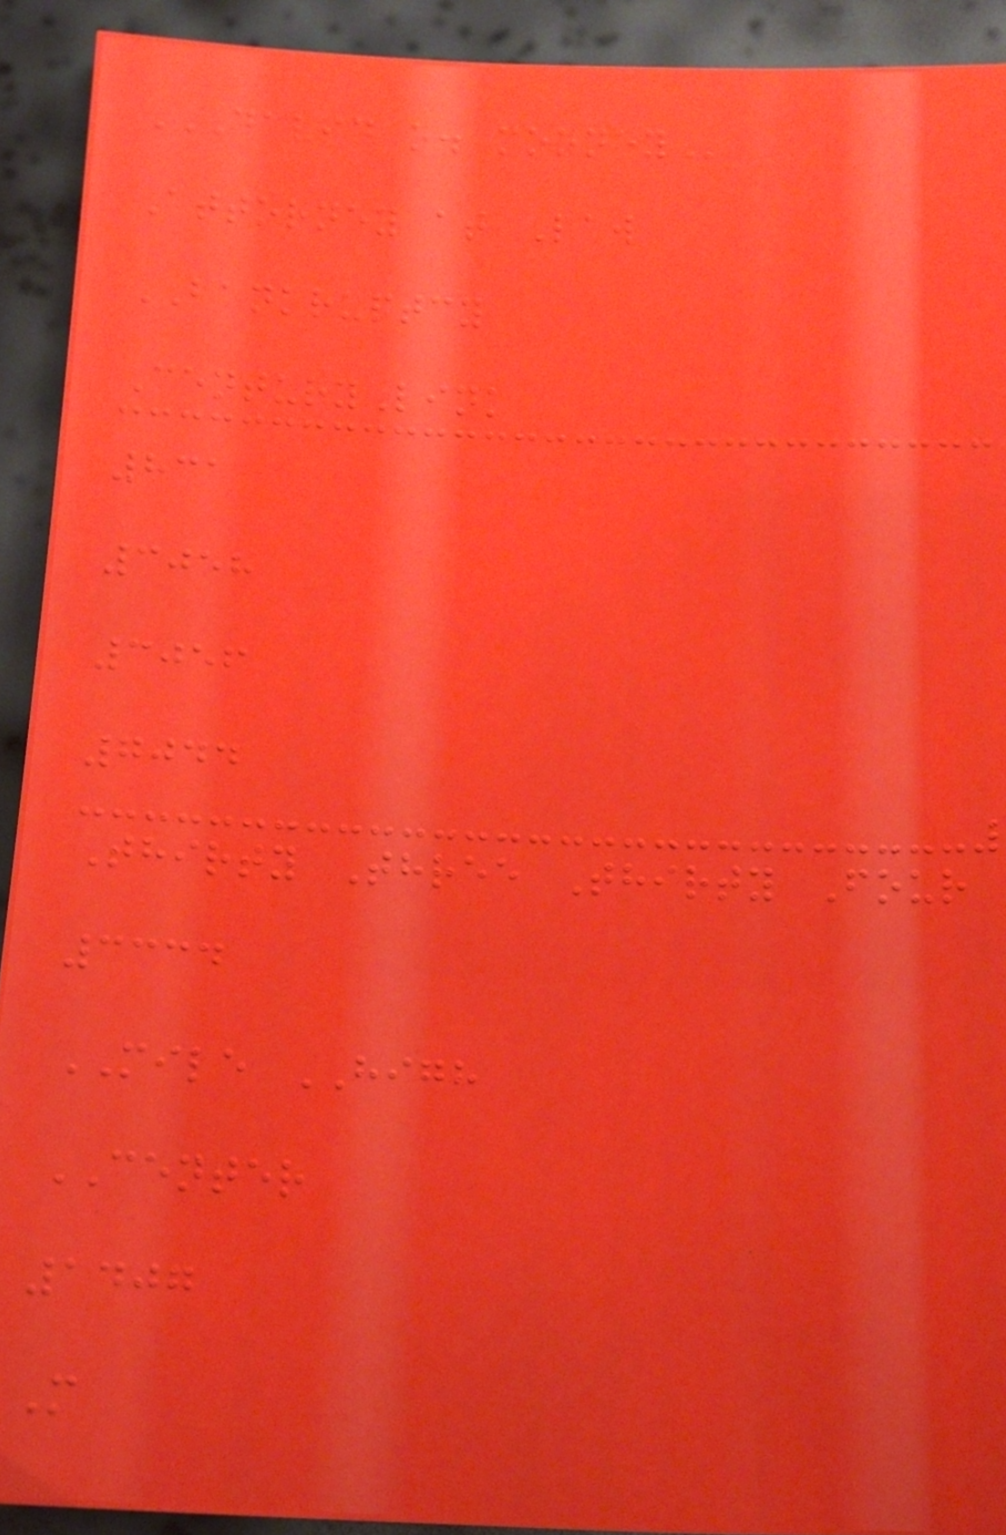DAVID O. MOONEY
Attorney at Law
BANKRUPTCY
CenturyLink
831
3058
3056
7044
Thirty Three Thirty Four
3334
MILE HIGH
CENTER
1407
M
